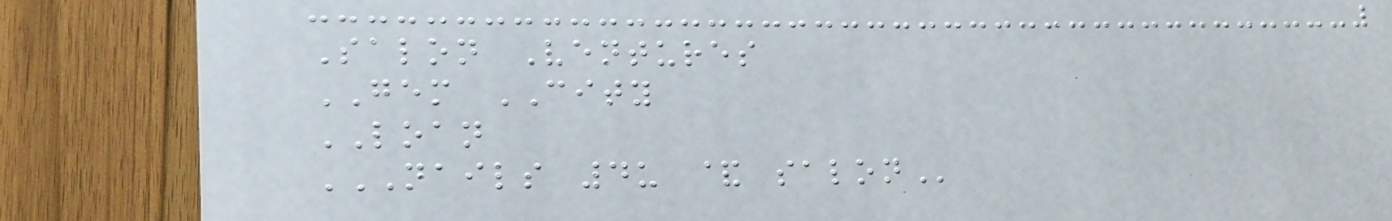Salon Ventures
GEM CITY
LOAN
NAILS 4U & SALON
